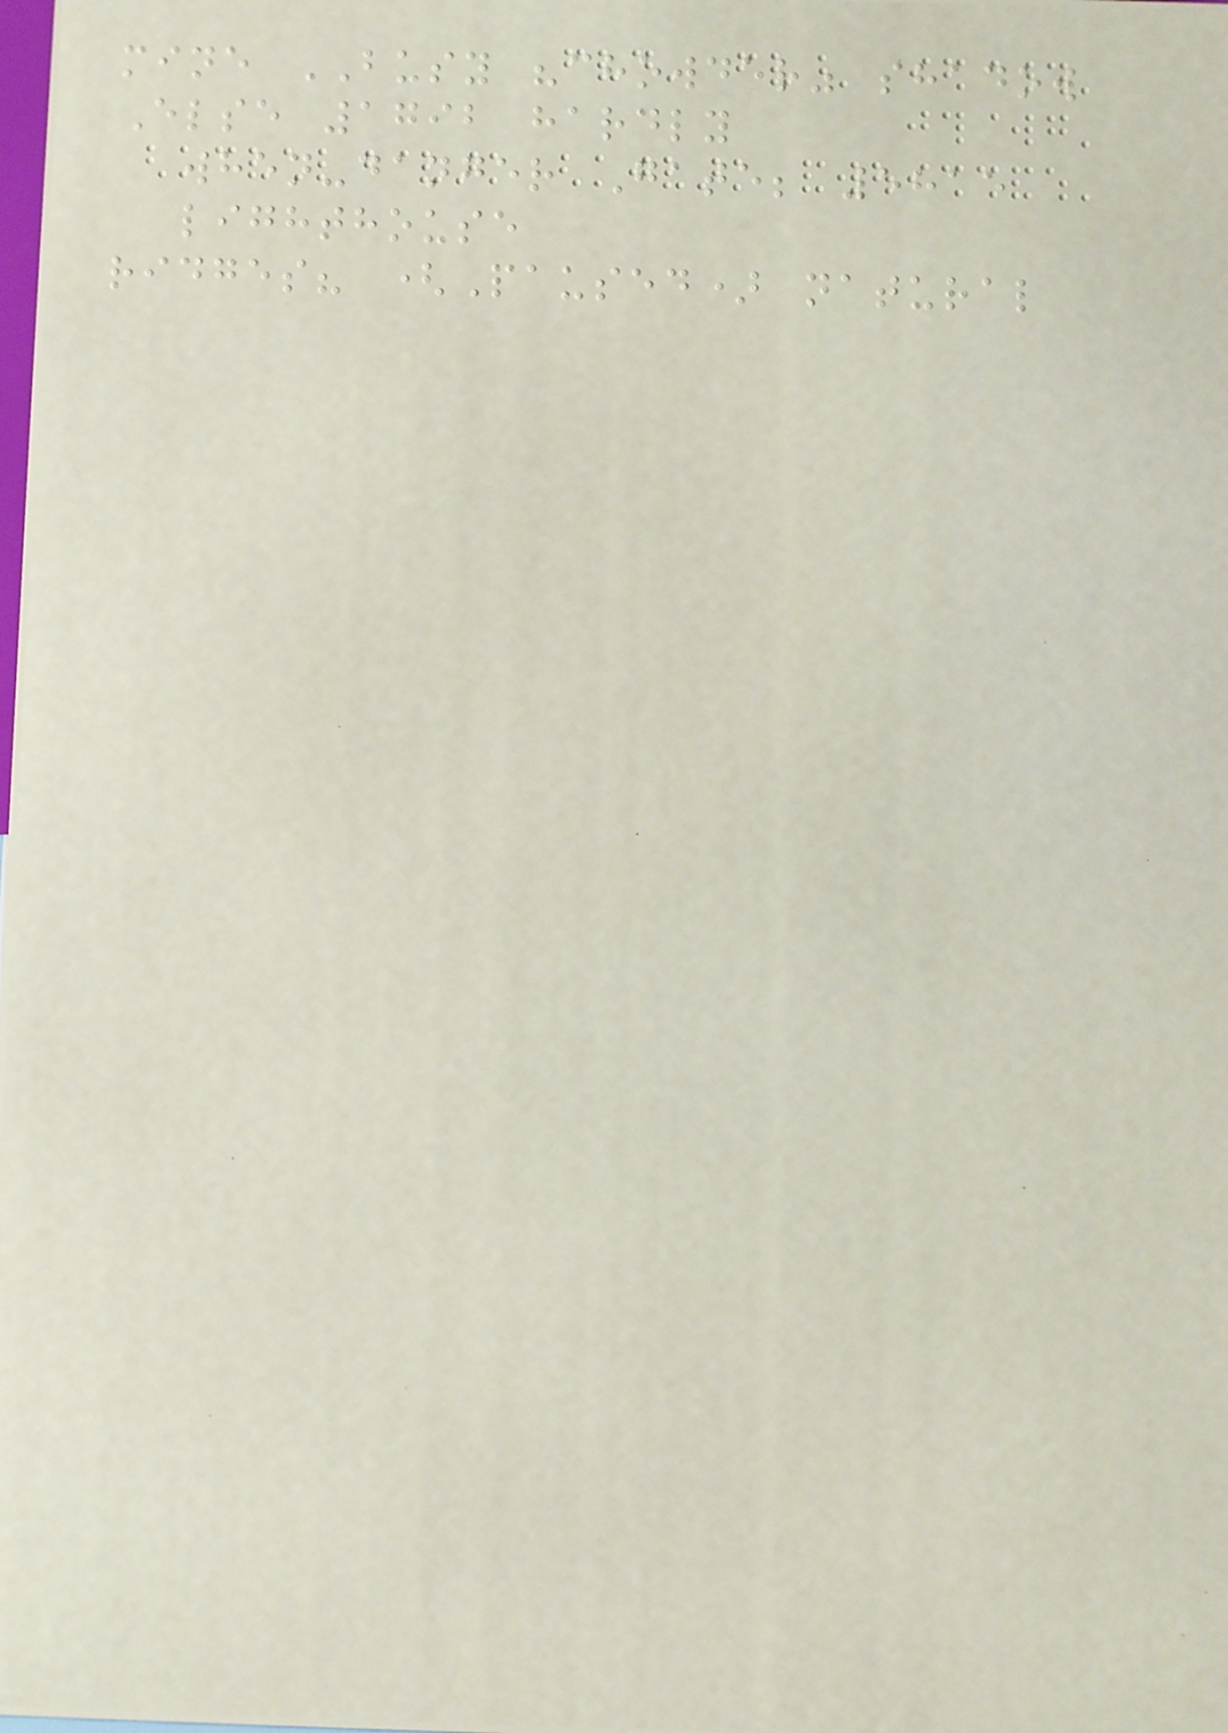mine BUSY "chowder" shadow
Else 1792 hardly
when-danger Gate; 5815
lighthouse
ridges? (Paused) natural
